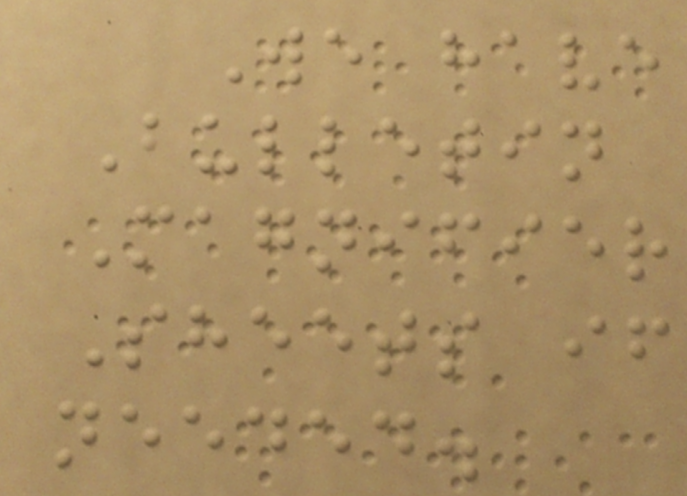We have
Bulletin
Magnifier
Sheets if
needed.
